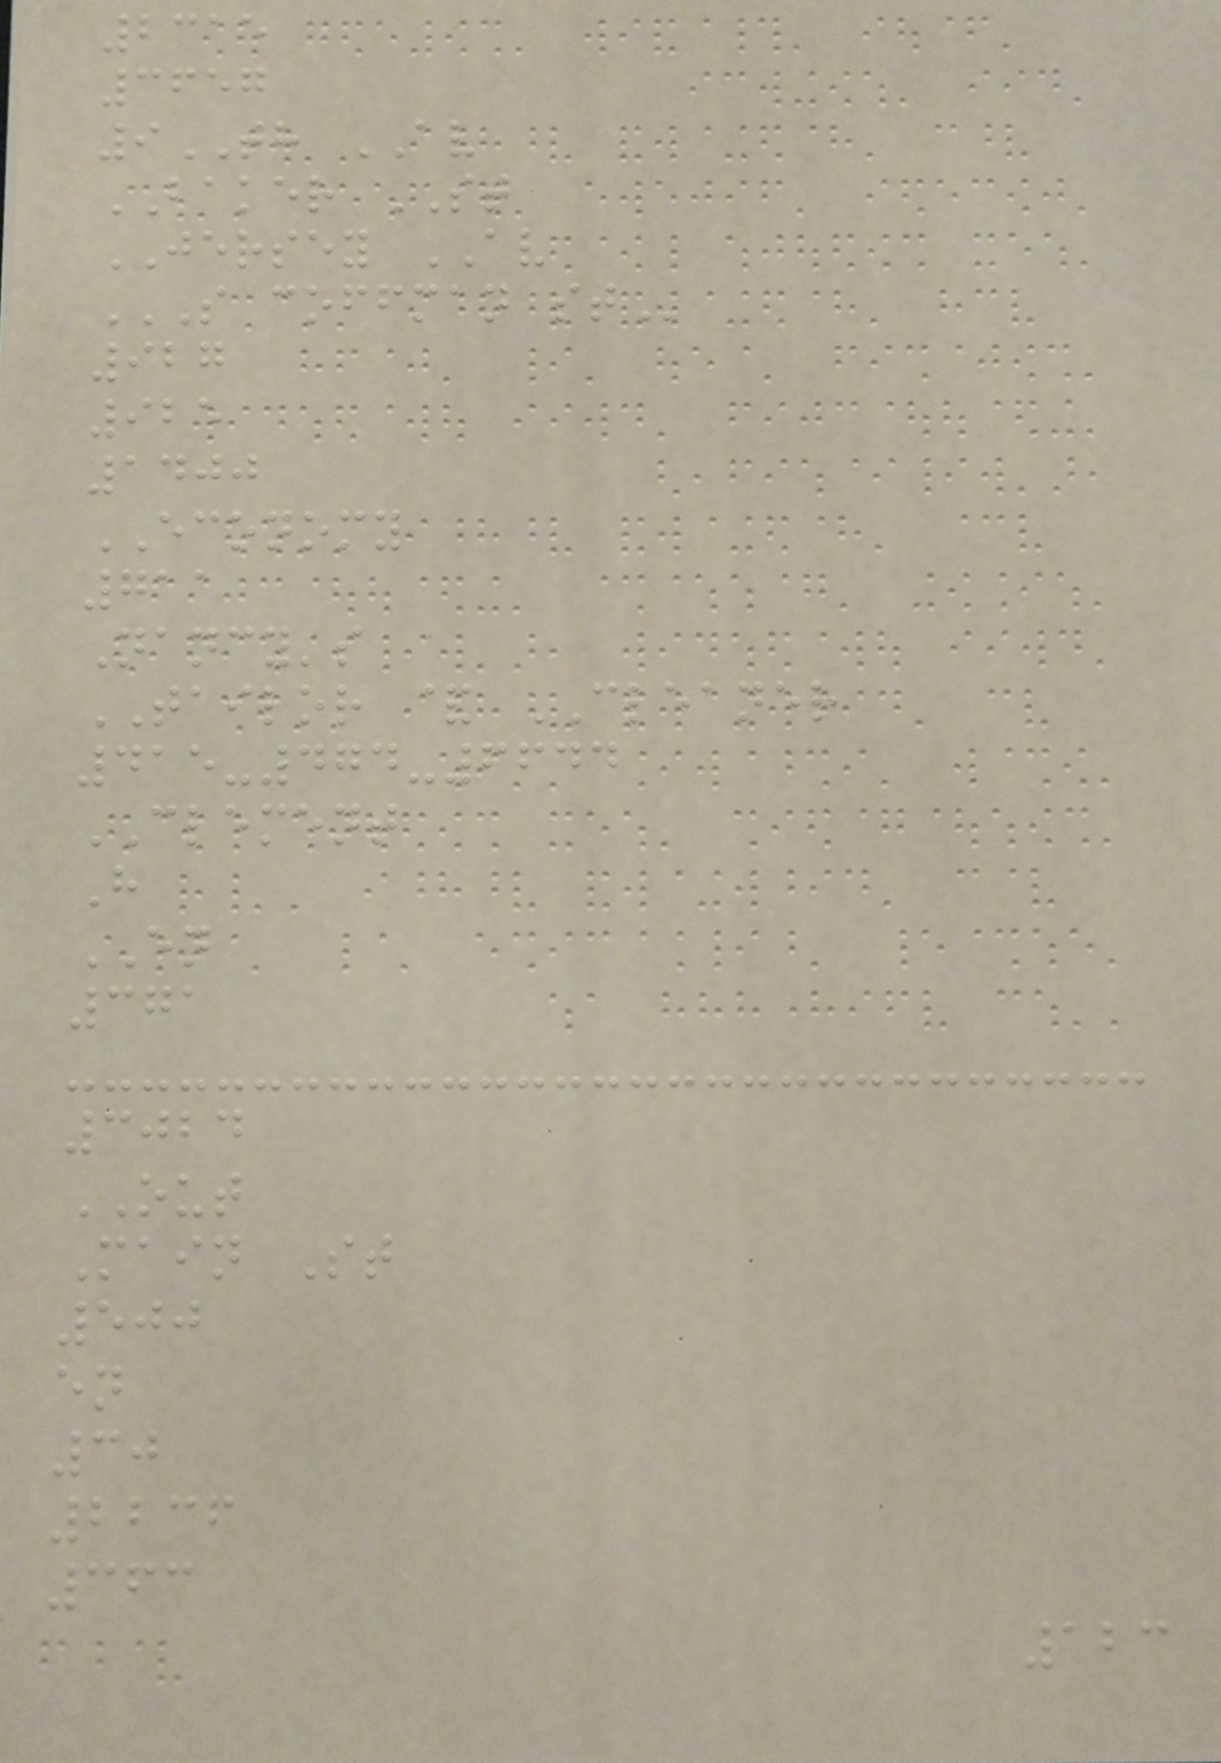2315
3657
9TH AV
BAKER ST
JERSEY AV
S COFFMAN ST
927
925
1400
ECONOMY
711
Nancy's
TAILOR & CLEANER
415-474-6644
CLEMENT
H
EN
371
3024
OUT
Main St
500
en
30
2236
363
123
